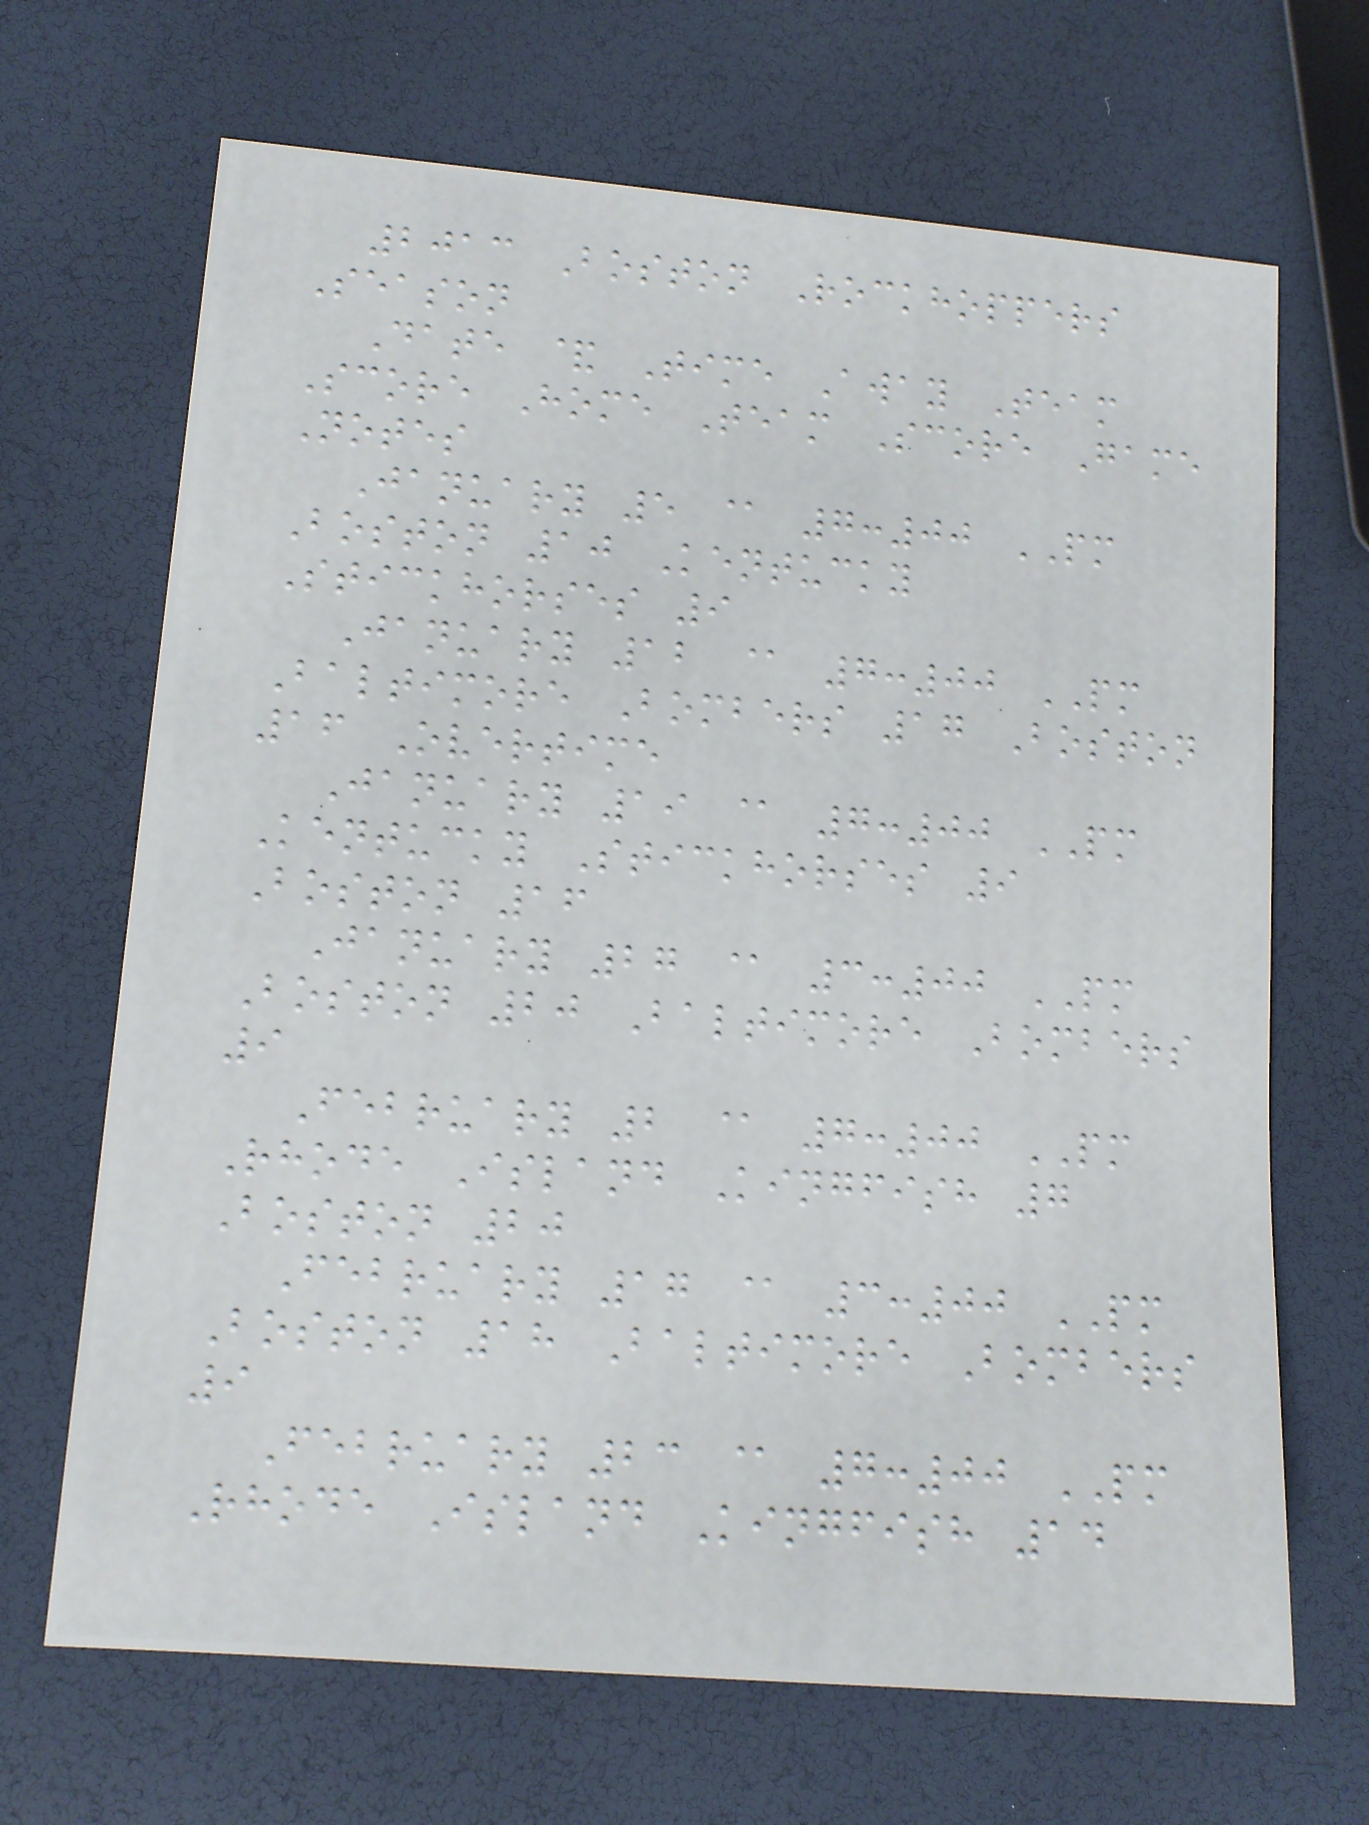2013 Boston Rockhoppers
Season
Date & Time Away Team
Score Home Team Score Game
Notes
January 5 @ 7:00 PM
Boston 10 Kentucky
Stickhorses 9
January 12 @ 7:00 PM
Baltimore Bombers 17 Boston
16 Overtime
January 19 @ 7:00 PM
Kentucky Stickhorses 9
Boston 16
January 27 @ 3:00 PM
Boston 20 Baltimore Bombers
9
February 2 @ 7:00 PM
Rhode Island Kingfish 7
Boston 20
February 17 @ 3:00 PM
Boston 18 Baltimore Bombers
9
February 23 @ 7:00 PM
Rhode Island Kingfish 14
